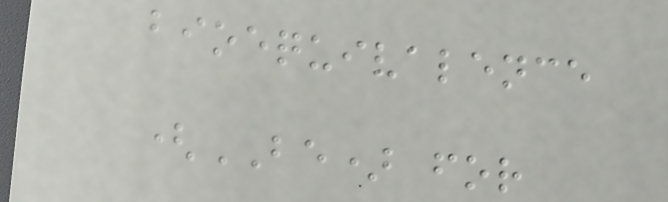bioequivalence
(BE) for
